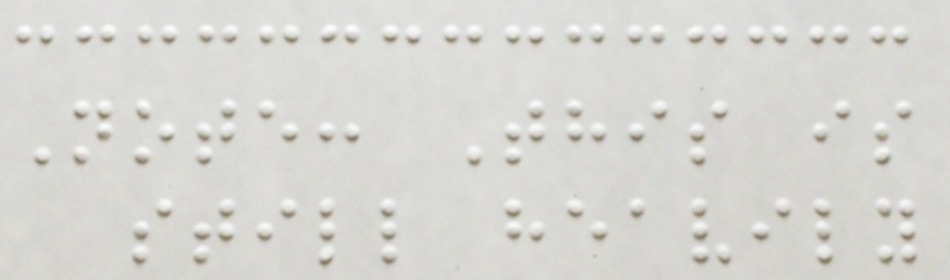Note: This is
still heavily
